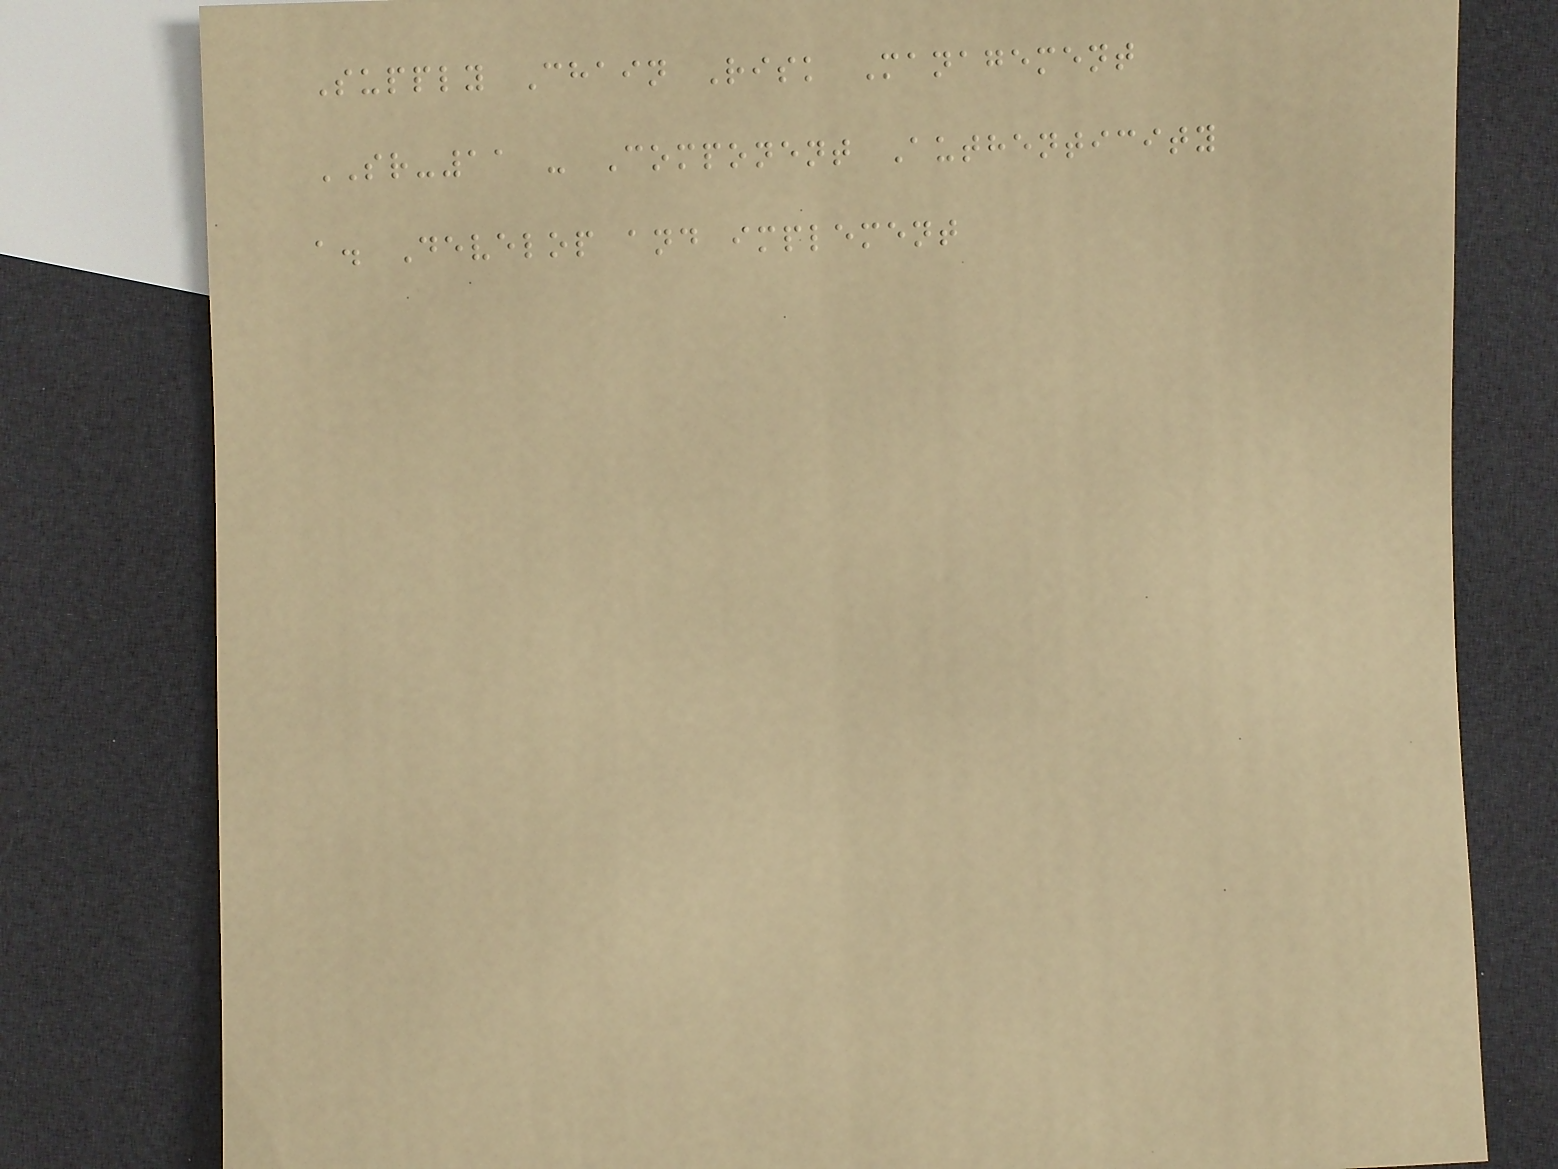Supply Chain Risk Management
SR-11 - Component Authenticity
a. Develop and implement
